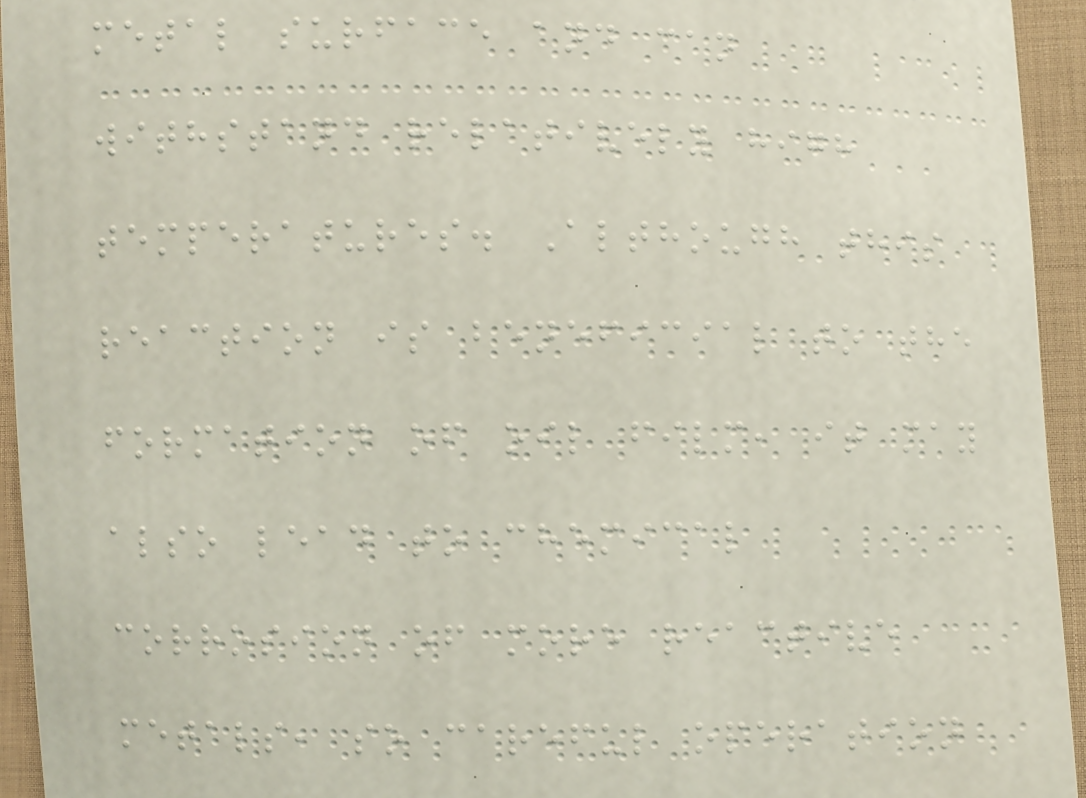metal surface and can
withstand relatively high
temperatures. Although this
reaction is beneficial to the
formation of oil film, it may
also lead to chemical
corrosion of more reactive
metals, so careful operation
